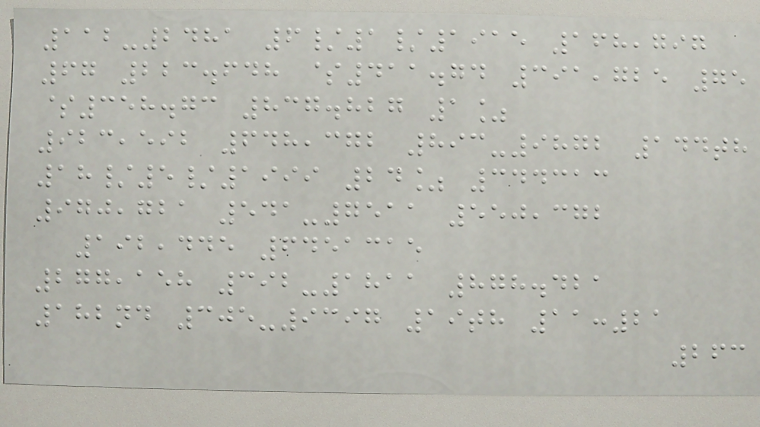112-2481 6/1/1915 168,797
67 223.648 $411.74 391,725 75
$358.73 837.827 1%
923,592 648,372 893-9872 144th
18/5/1999 24% 344313
970,721 541-7511 550,372
192,445 6451315
277,158 392-1811 878.421
182nd 305-9397 19th 11:21
263
